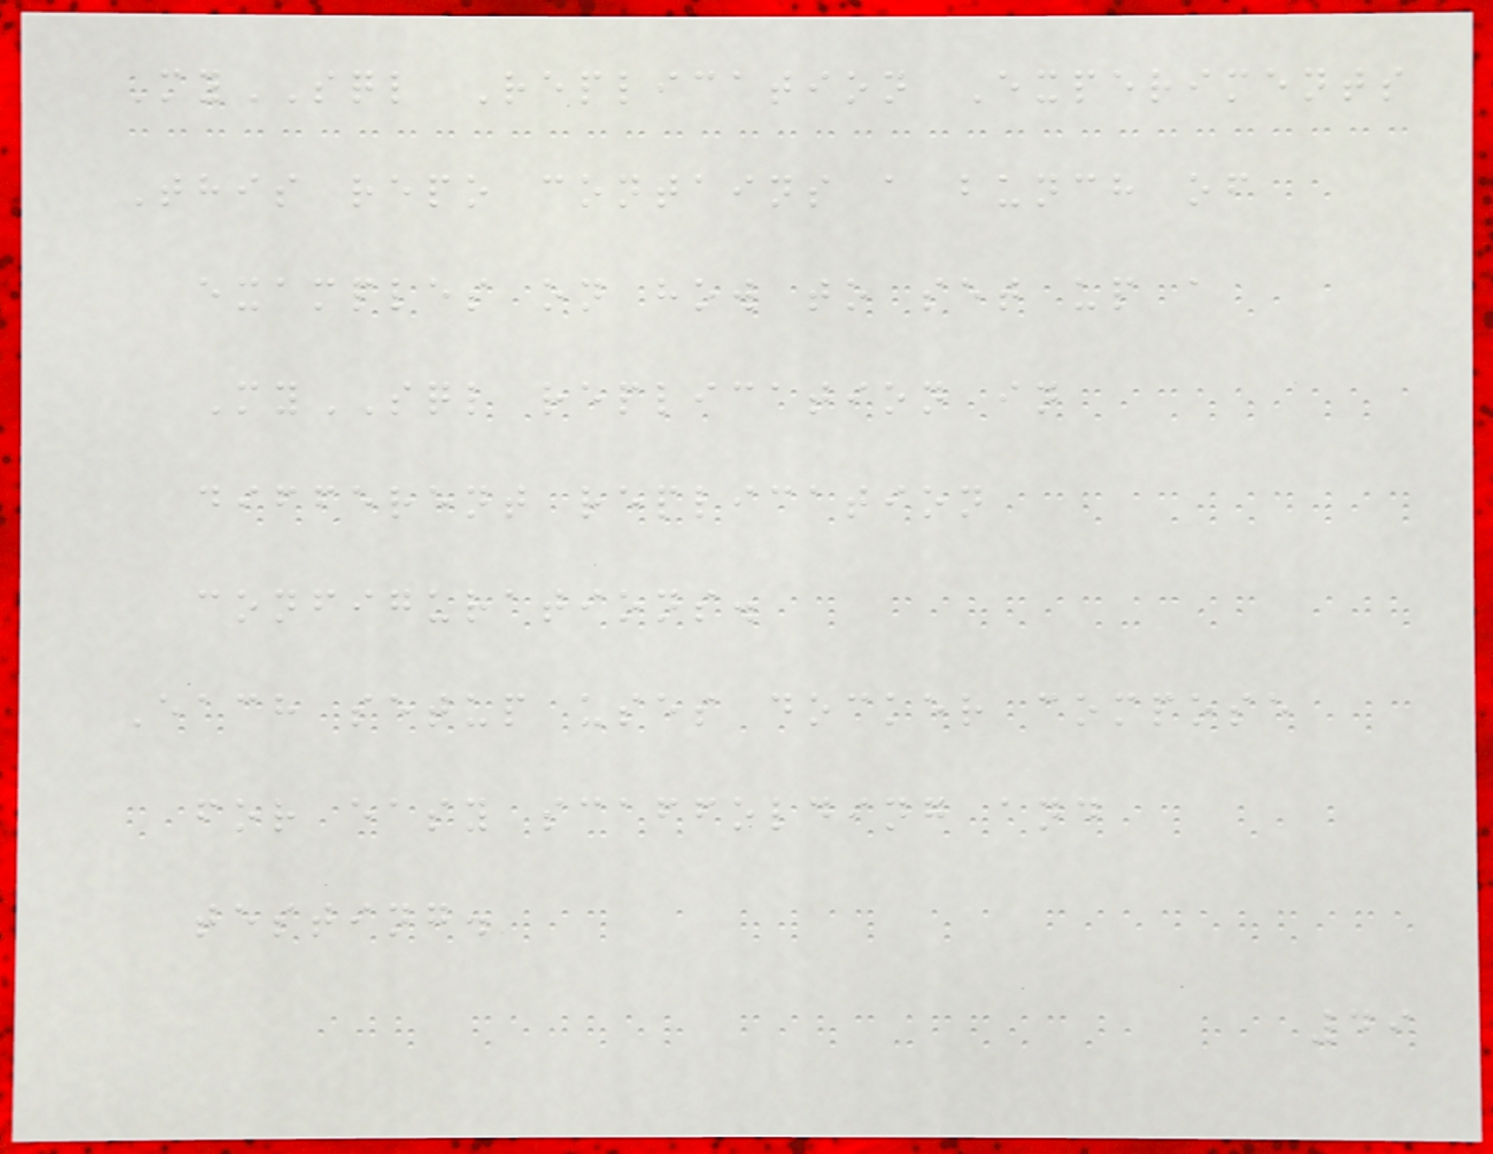MySQL Replication Experiments
This repo contains a bunch of
examples on how to set up a
MySQL replication in
different replication
configurations.
Each setup uses docker compose
for easy scaffolding and
testing.
49
